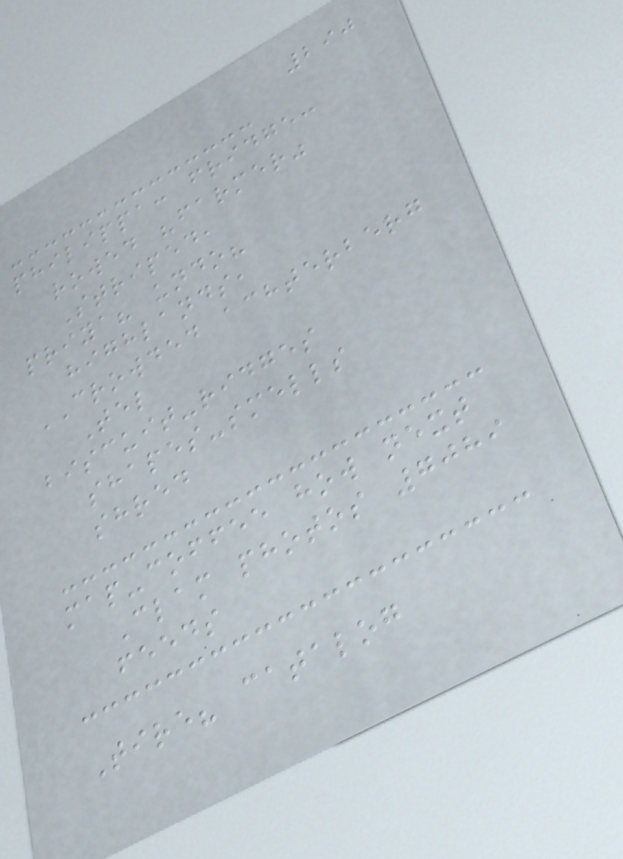290
philippa: fridge:
rowed "farmer"
Striped,
priya? undo?
highlands,
CROWDED achterberg
Tel
biscuit-ridges
shapes-smells
shred
map-coffee how next
Clam photos 7089
feeds
Tire? catalog
